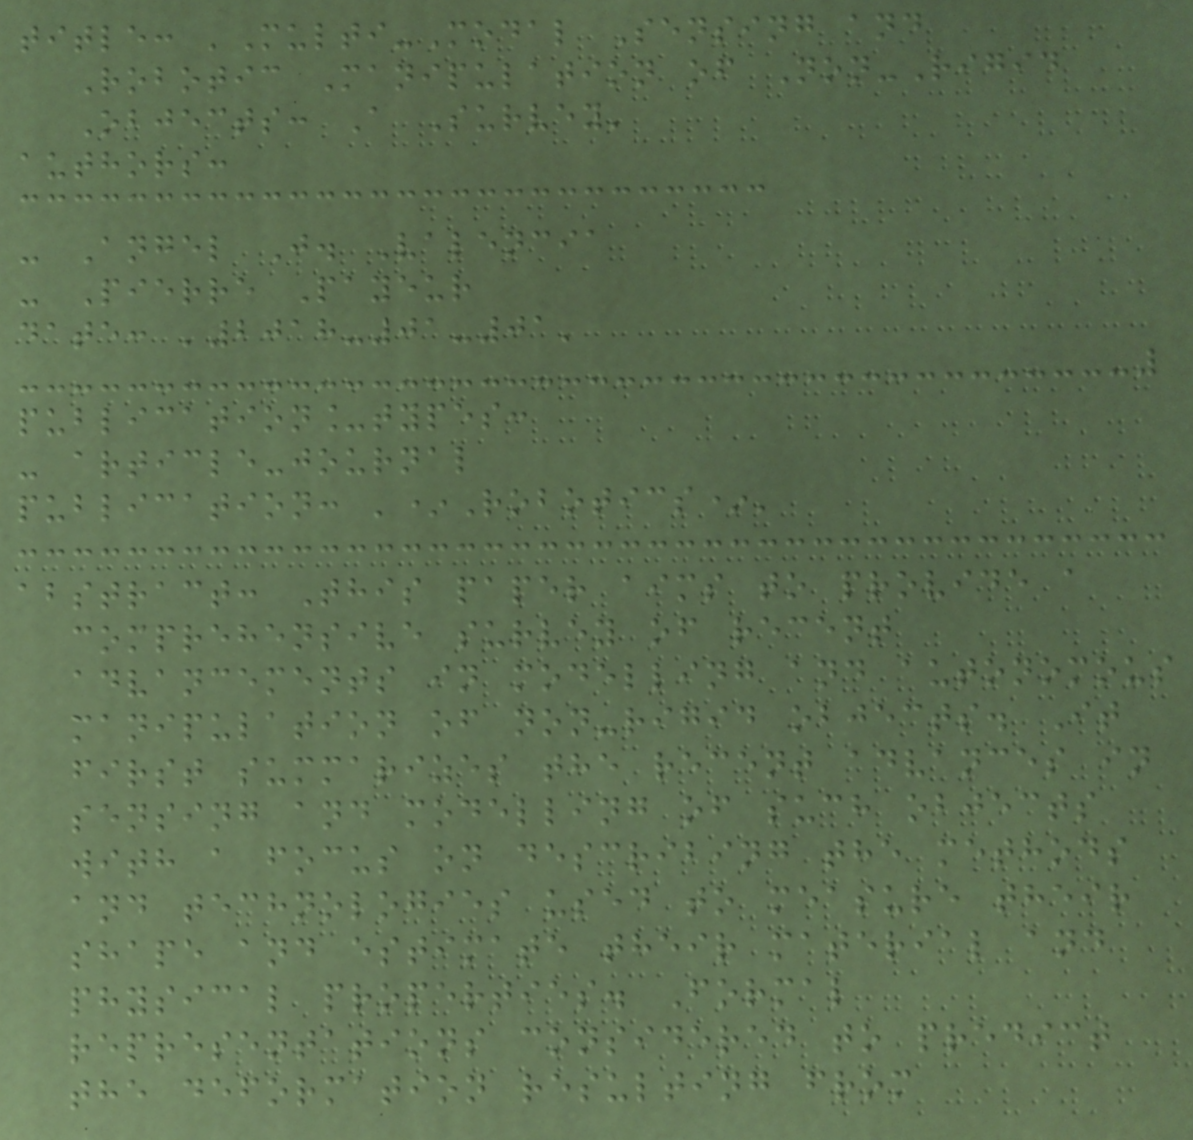title: 'Multi-Modal Sensing and
Robotic Manipulation of Non-Rigid
Objects: A Survey'
authors:
- Angel J. Valencia
- Pierre Payeur
date: '2018-01-01'
publication_types:
- article-journal
publication: '*Robotics*'
abstract: This paper aims to provide a
comprehensive survey of recent
advancements in modelling and autonomous
manipulation of non-rigid objects. It
first summarizes the recent advances in
sensing and modelling of such objects
with a focus on describing the methods
and technologies used to measure their
shape and estimate their material and
physical properties. Formal
representations considered to predict
the deformation resulting from
